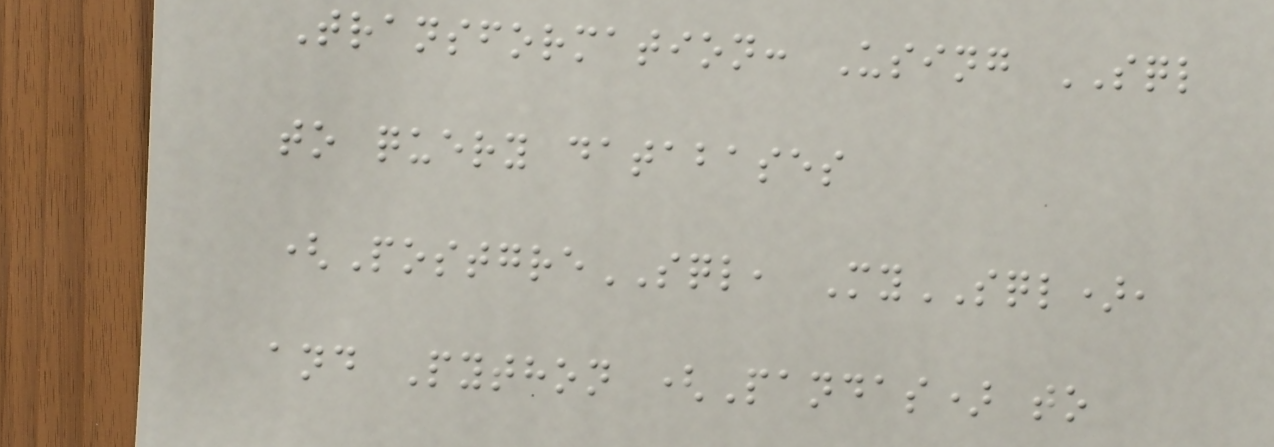Transformation: Using SQL
to query databases
(PostgreSQL, MySQL),
and Python (Pandas) to
